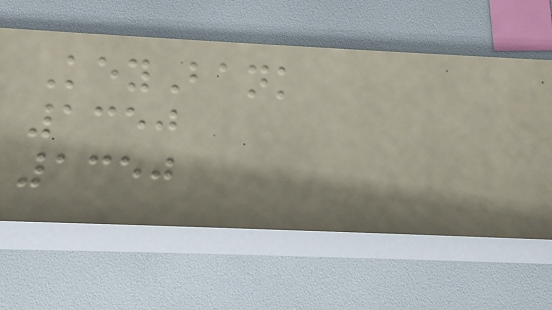KeyBank
1350
1350
